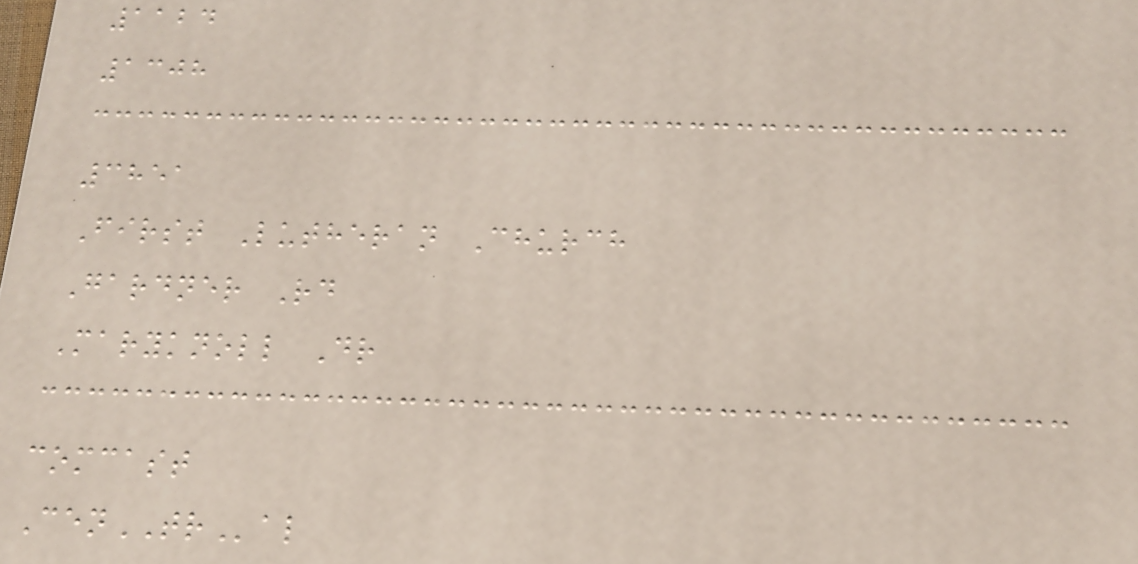1124
1308
3851
First Lutheran Church
Gardner Rd
Maryknoll Dr
comcast
CenTRal
